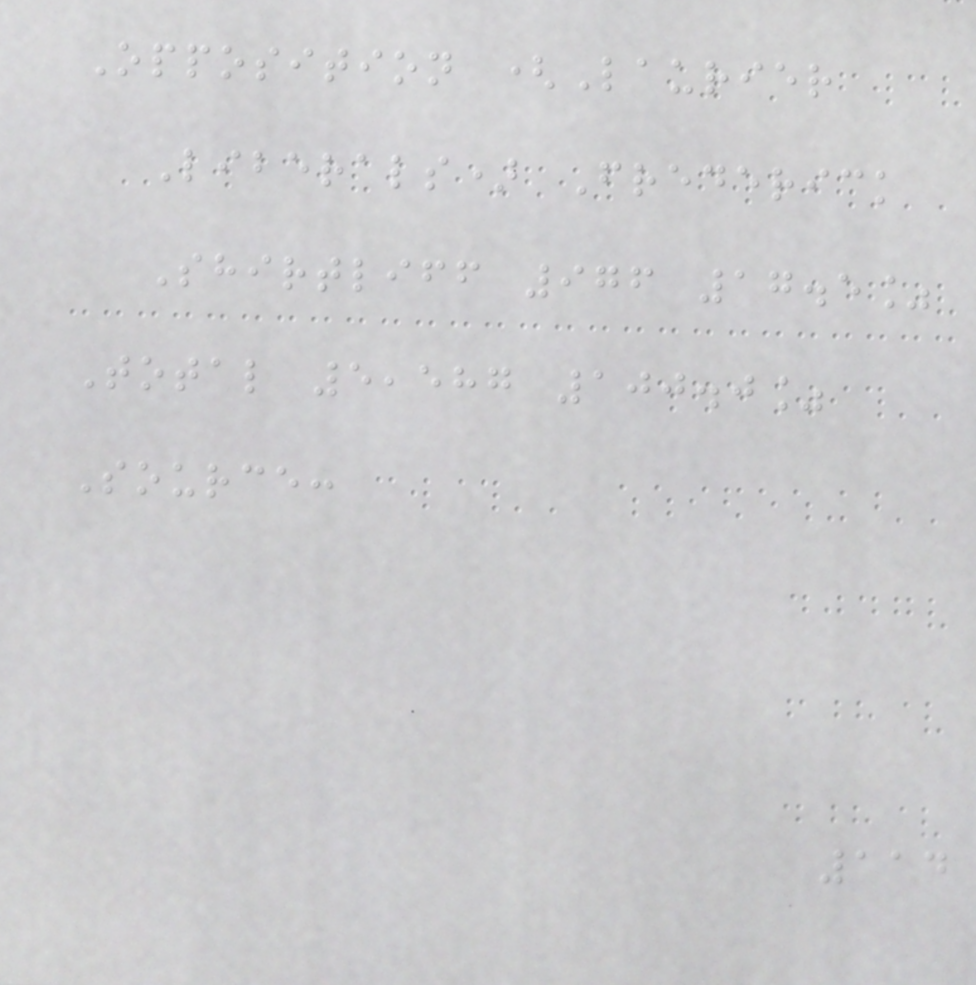Opposition (Laurier
Liberals) Frederick
Shirtliff 976 17.5%
Total 5,587 100.0%
Source:
114
